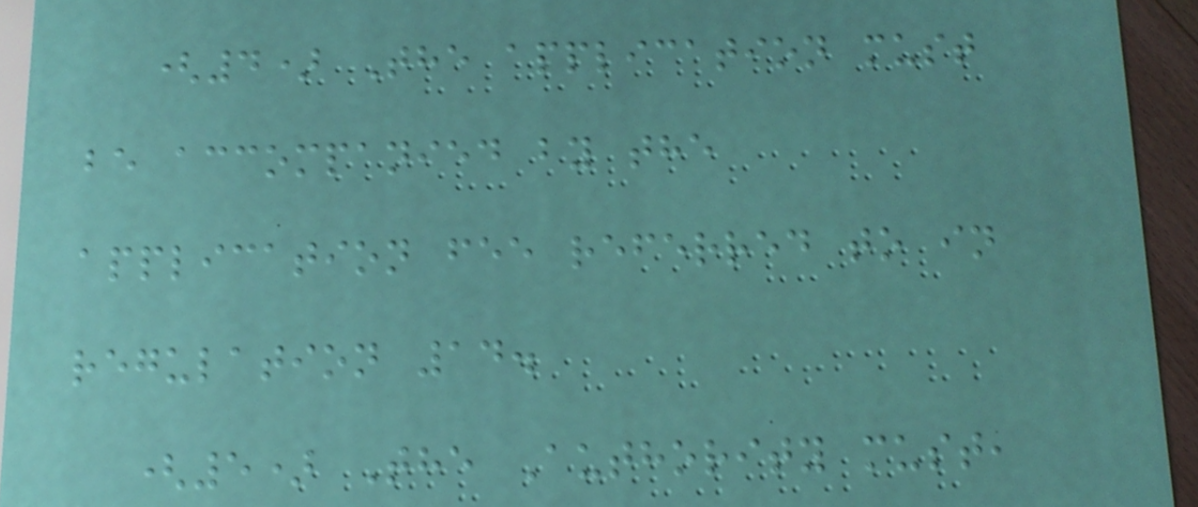(4) The application must
be accompanied by the
application fee referred to in
regulation 14.
(5) The Authority must,
